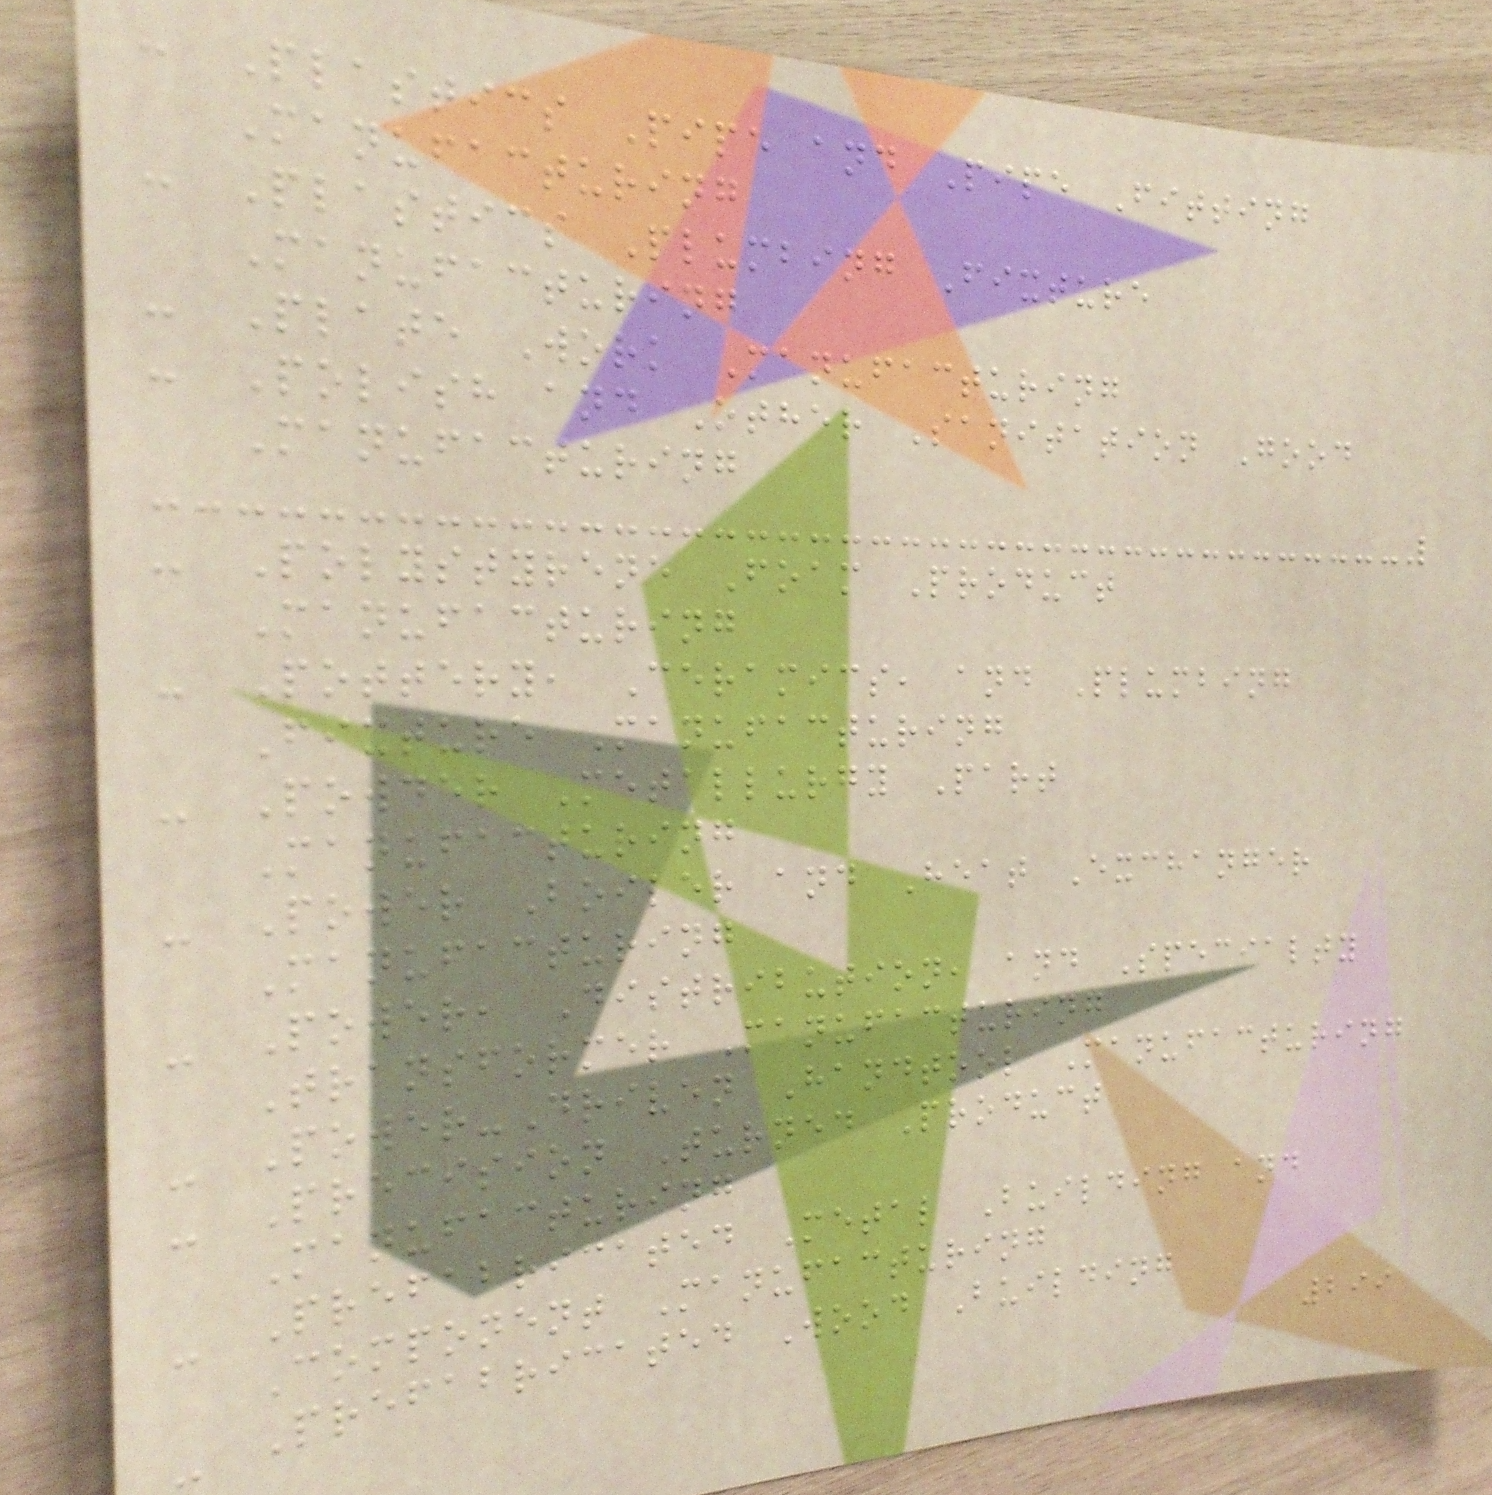- Plastics Pipe and Pipe Fitting
Manufacturing
- Plastics Plumbing Fixture
Manufacturing
- Plate Work Manufacturing
- Polish and Other Sanitation Good
Manufacturing
- Polystyrene Foam Product
Manufacturing
- Pottery, Ceramics, and Plumbing
Fixture Manufacturing
- Powder Metallurgy Part
Manufacturing
- Power Boiler and Heat Exchanger
Manufacturing
- Power, Distribution, and Specialty
Transformer Manufacturing
- Power-Driven Handtool Manufacturing
- Precision Turned Product
Manufacturing
- Prefabricated Metal Building and
Component Manufacturing
- Prefabricated Wood Building
299
